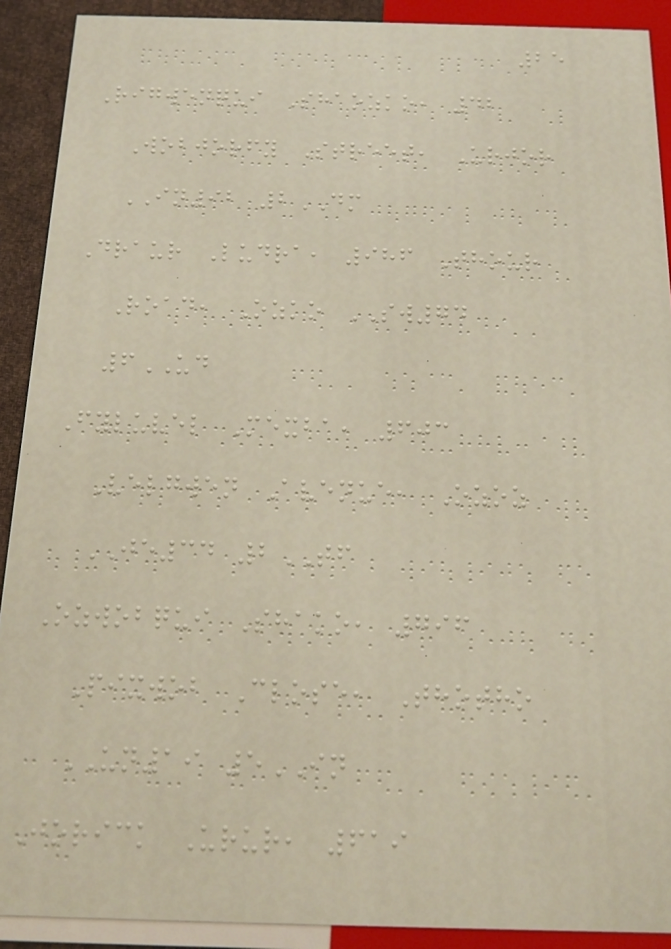25
Rigwenqui Shaozko, 42
Wobjorfy Street, Urjor
IN92 2DM
Draur Ludra, 986 Thour
Road, Ozko SW74
6UD
Fyluvel Mexba, 603
Velgwen Avenue, Ozoz
JE34 2TF
Ozwobqui Shako, 796
Pixwob Close, Thotho
UN19 5IN
Jorick Urur, 619
